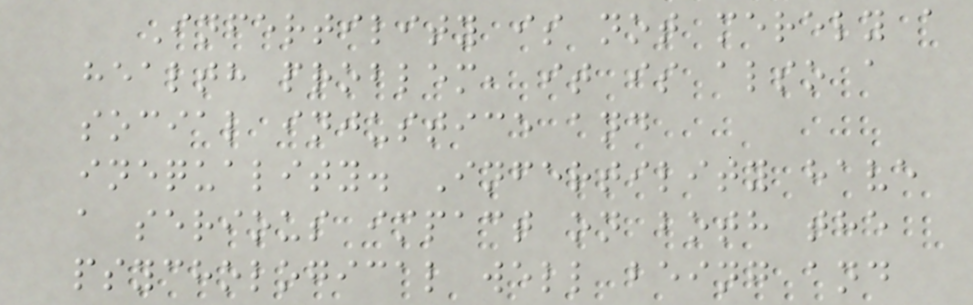Infertility is not merely a
health problem, it is also a
social injustice and
inequality. Infertility have
a serious impact on both the
psychological well being and
